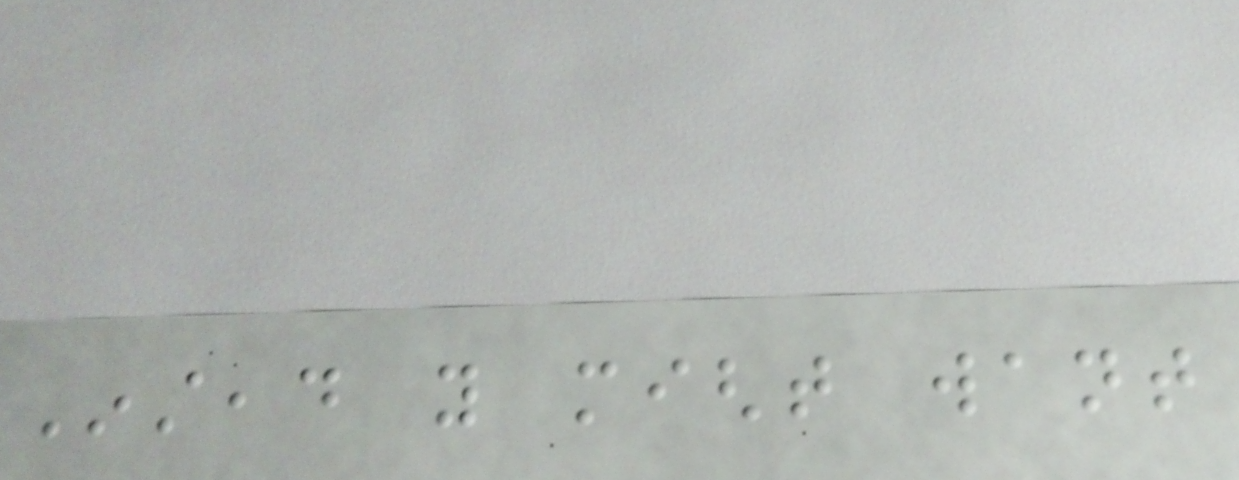Instead you might want
